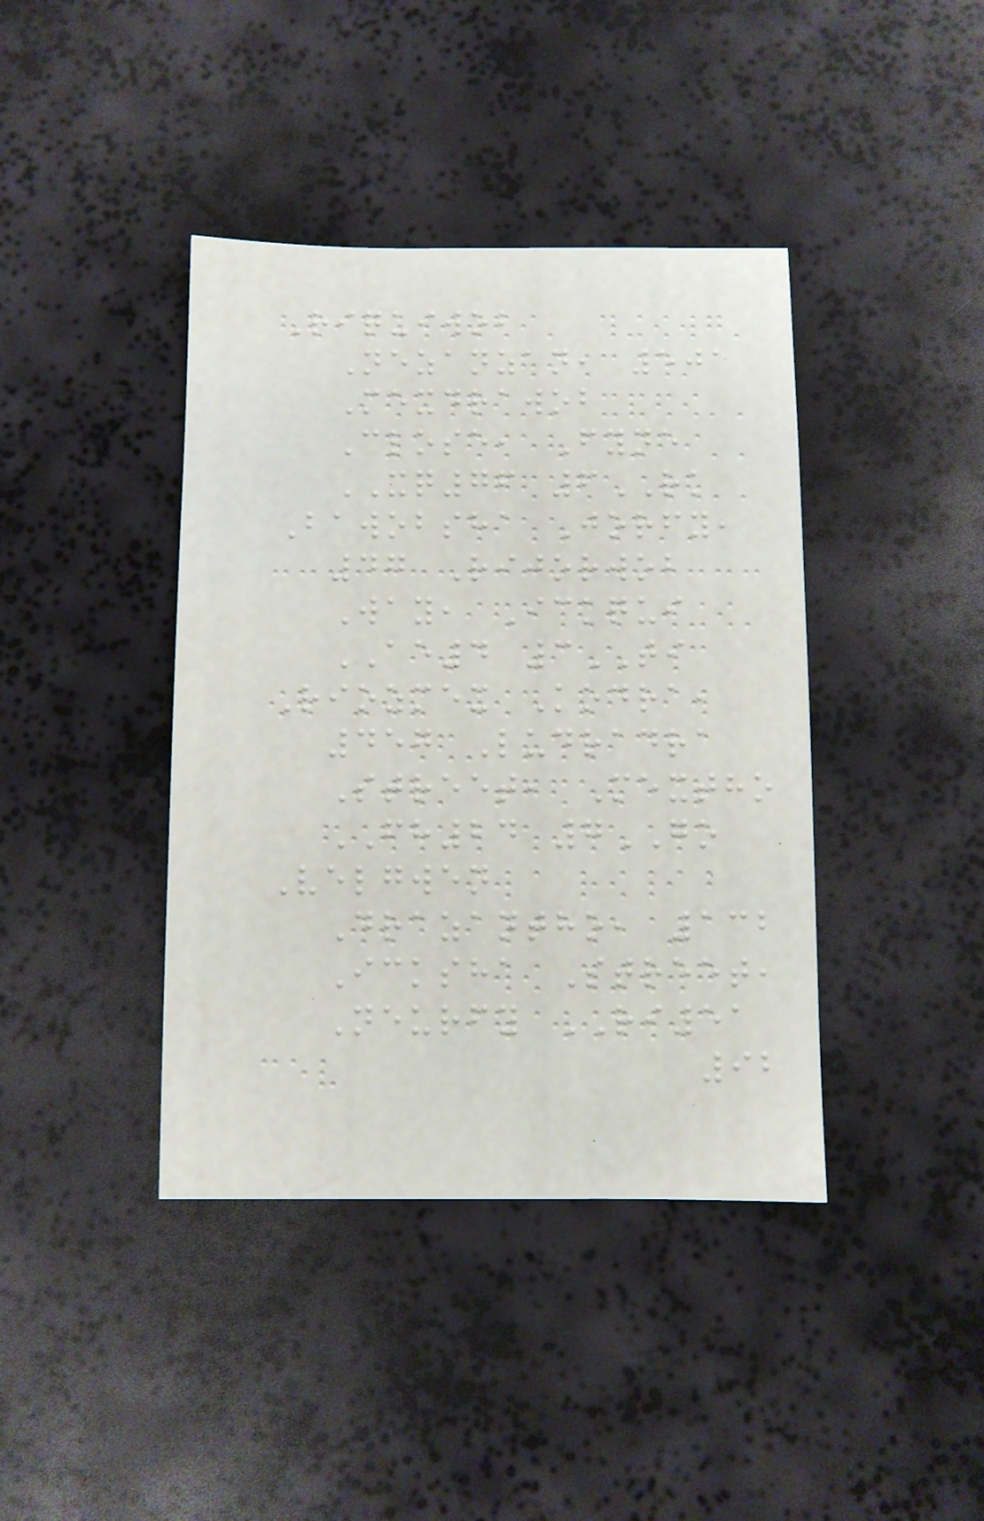Riquiwob
Nezanzan, 501
Mexdrawob
Close, Fyne
XQ76 6RK
Bawobsha Jorfy,
47 Rijorwob
Way, Ickqui
AE4 3TI
Riozmex Kodra,
457 Ludradra
Street, Mextho
FH24 7GO
Velgwen
Drazantho, 132
Icksha Street,
Neurfy RI51
92
